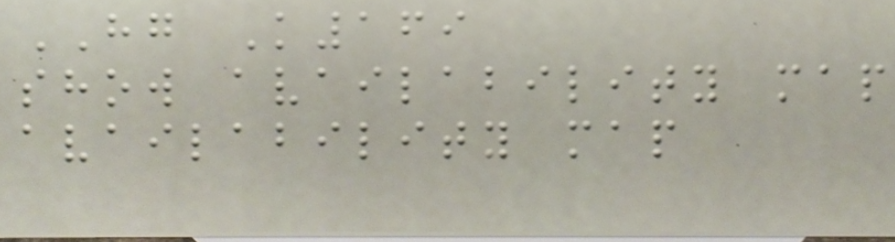HG K169
show availability map
availability map
